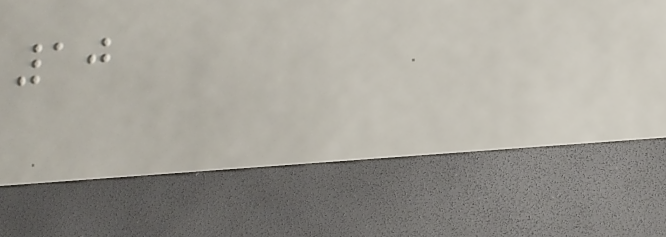10
